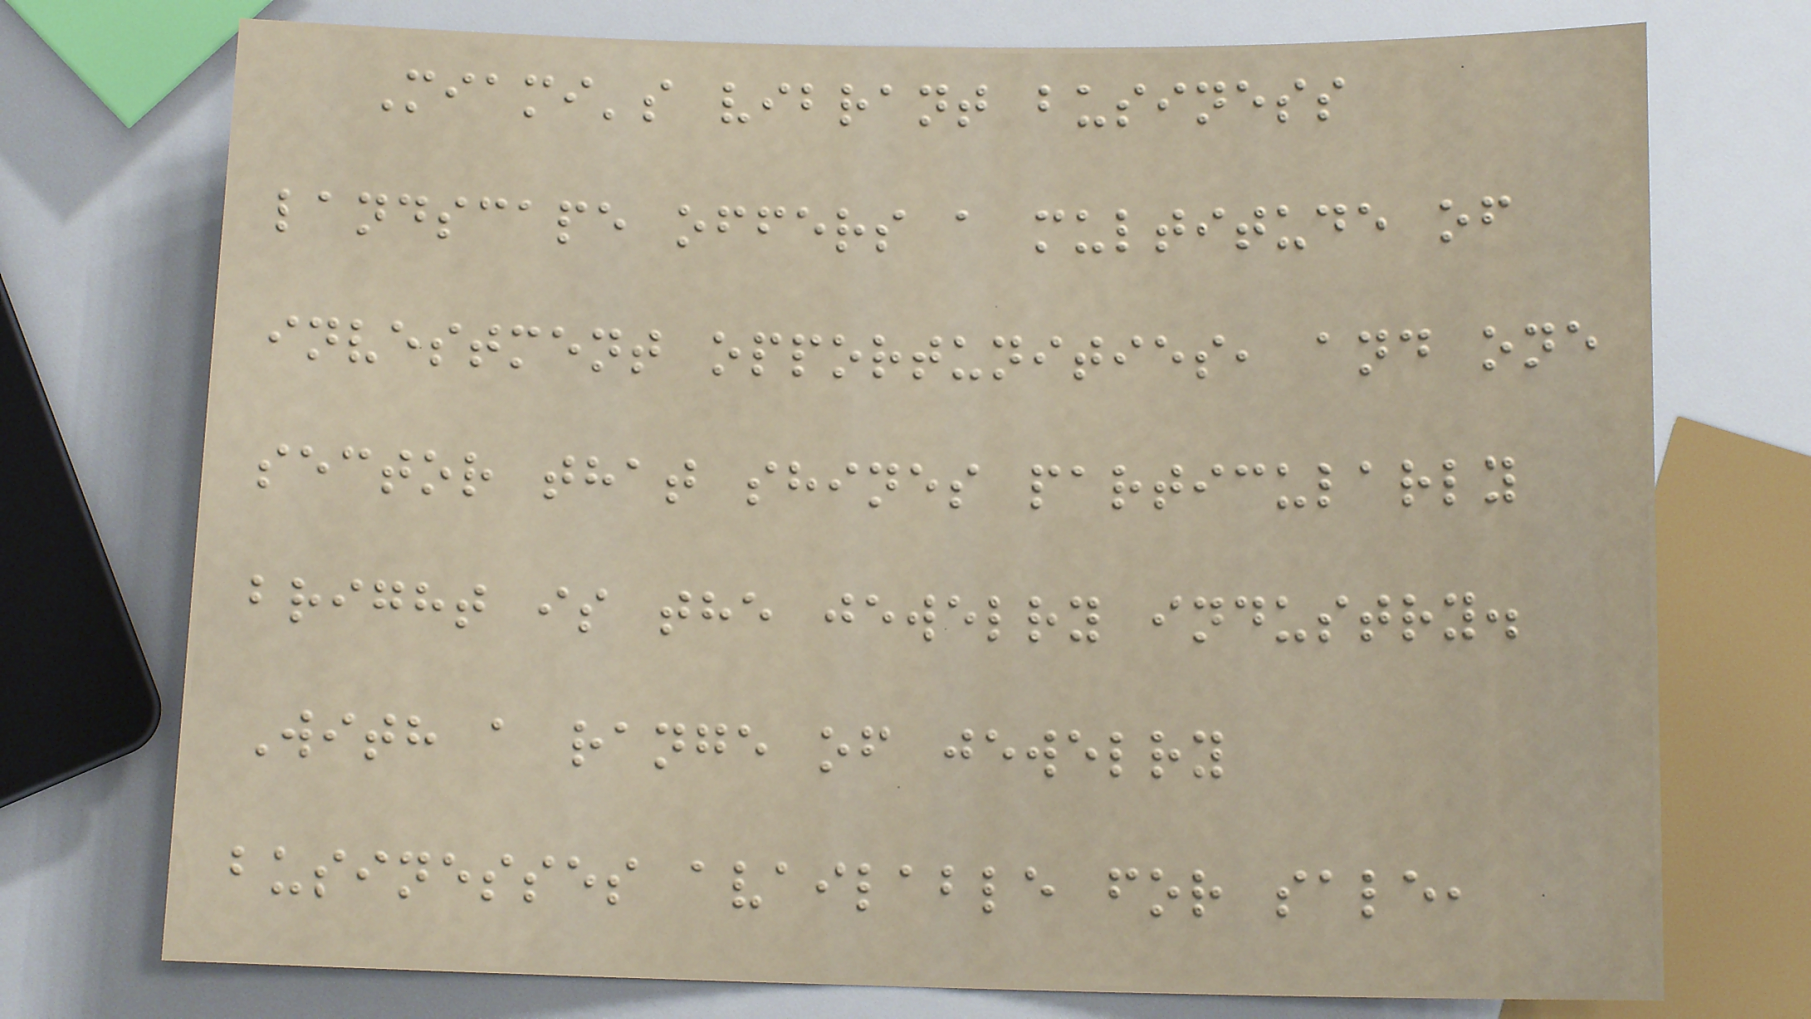Miami's vibrant business
landscape offers a multitude of
investment opportunities, and one
sector that shines particularly
bright is the jewelry industry.
With a range of jewelry
businesses available for sale,
